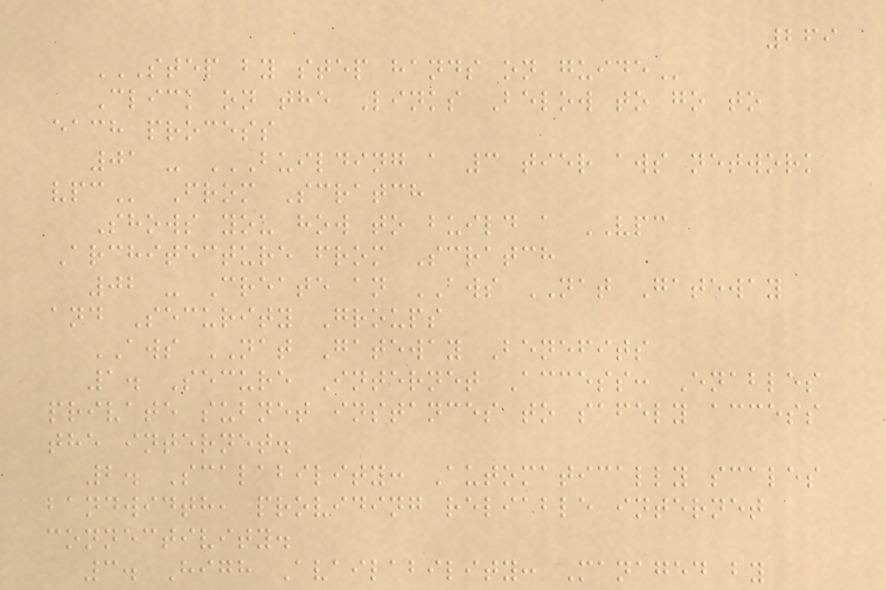269
STEP BY STEP HANDS ON GUIDE
Click on the Links Below to go to
each process
01 - BUILDING A 3 TIER AWS NETWORK
VPC From Scratch
Shows you how to build a VPC
Architecture from Scratch
02 - Create an AWS NAT Gateway
and Security Groups
AWS NAT Gateway Benefits
1. Secure Internet Access: Enables
private subnet instances to safely access
the internet.
2. Scalability: Automatically scales
bandwidth, providing reliable internet
connectivity.
3. High Availability: Managed by
